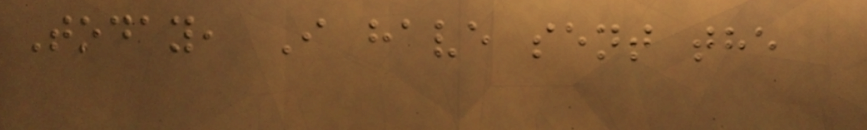Today, I have sent the
